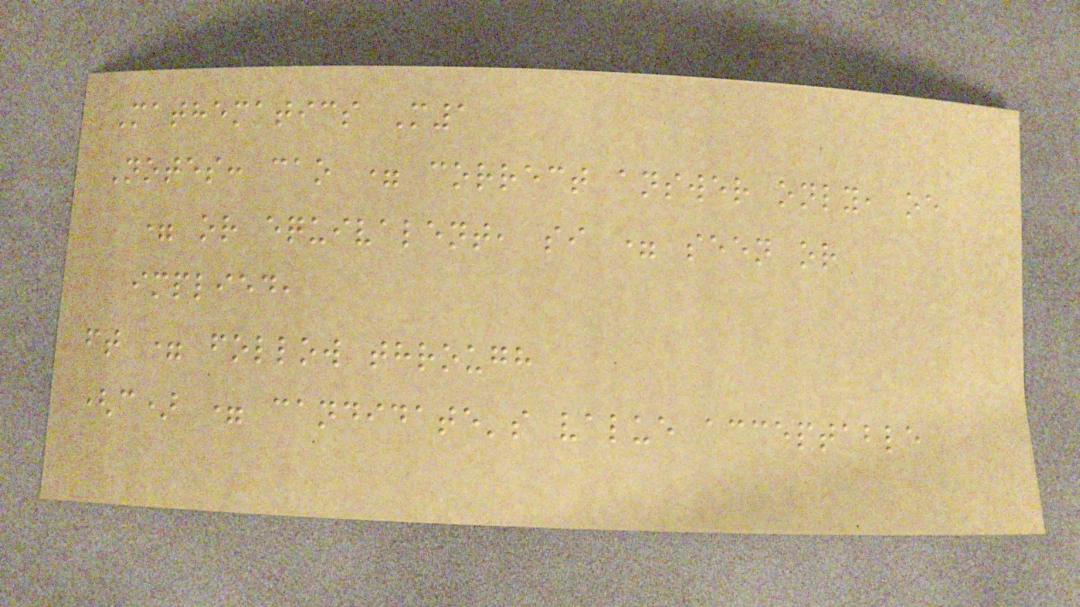Mathematics M1
Notes: cao = correct answer only, oe
= or equivalent, si = seen or
implied,
ft = follow through
(c) = candidate's value acceptable
